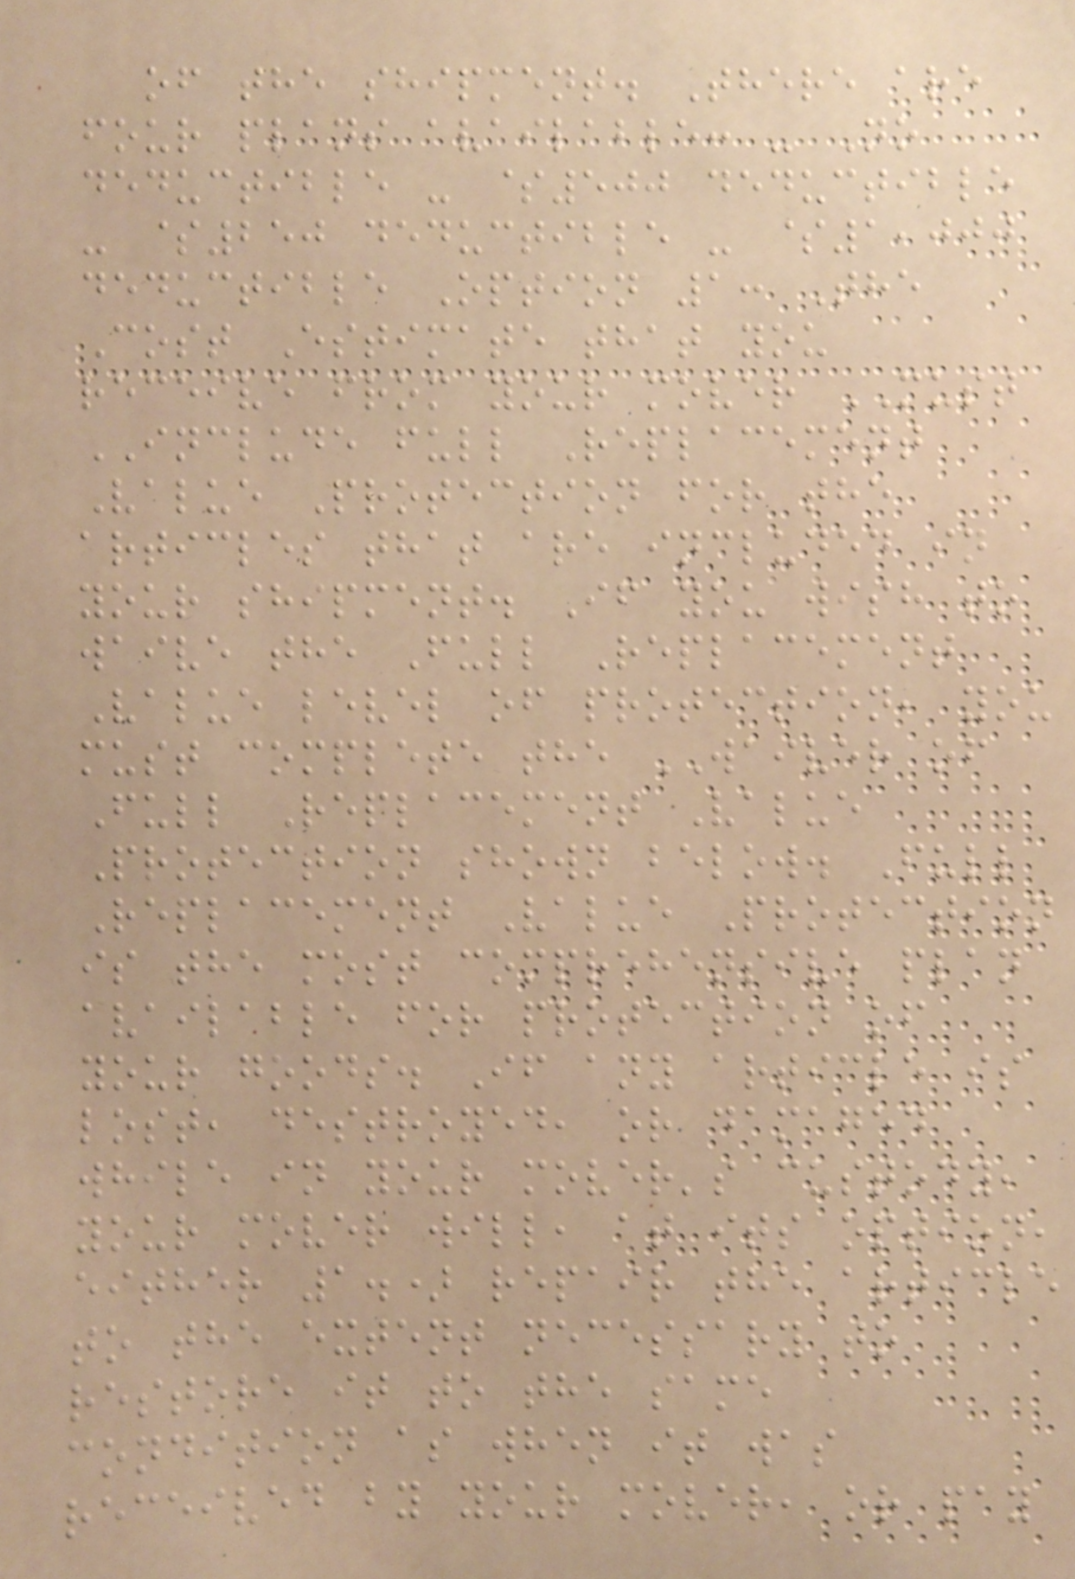of the shipment. There are
four plans available: - No
deductible - $500 deductible
- $250 deductible - $1,000
deductible Option 1: The
Cost Estimate that you
receive from your mover MUST
INCLUDE full Replacement
Value Protection for the
articles that are included in
your shipment. If you wish to
waive the Full Replacement
Value level of protection, you
must complete the WAIVER of
Full Replacement Value
Protection shown below. Full
Replacement Value Protection
is the most comprehensive plan
available for protection of
your goods. If any article is
lost, destroyed, or damaged
while in your mover's custody,
your mover will, at its option,
either 1.) repair the article
to the extent necessary to
restore it to the same
condition as when it was
received by your mover, or pay
